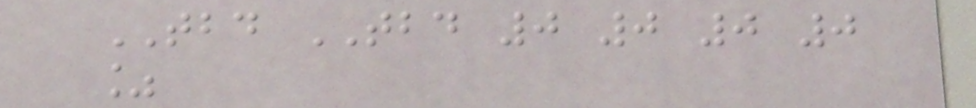TBD TBD 0 0 0 0
%
